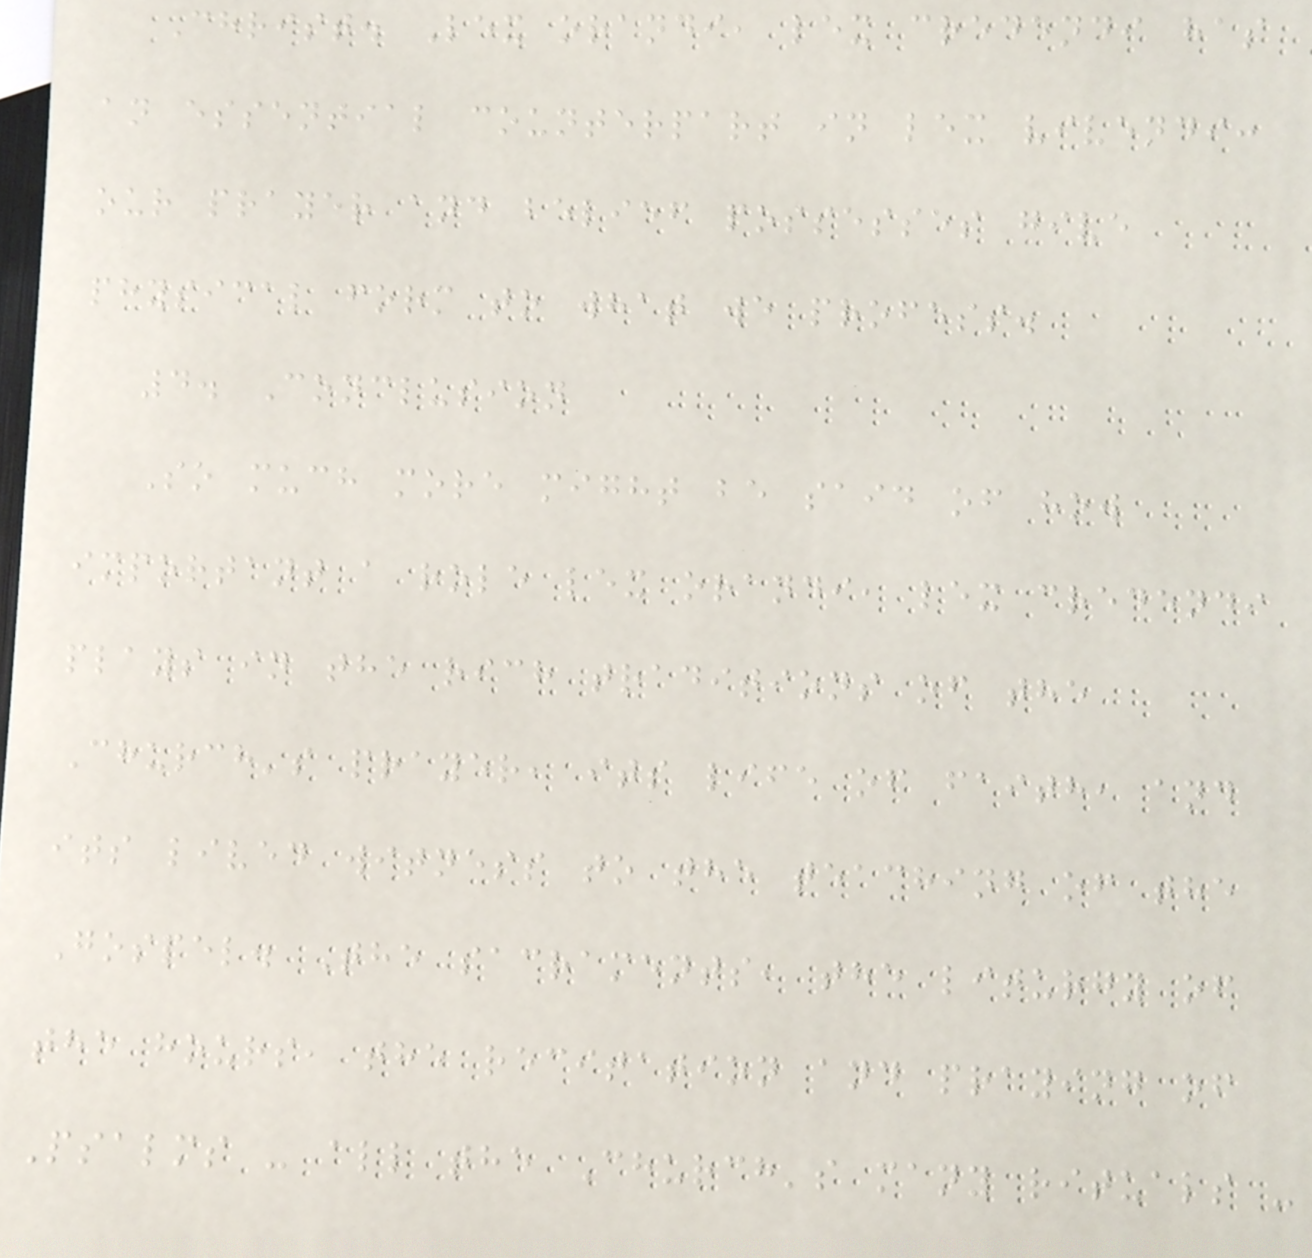Christ. Lex orandi, lex credendi has
an essential counterpart in lex vivendi:
our prayer and belief possesses give
physical form to what we profess.
4. Conclusion
So much more might be said of how
important a role lex orandi, lex credendi
plays in the rich traditions of the
Church's prayer, its life of faith, and
its lived witness to the teaching of the
Gospel. The sacraments, the liturgy of
the hours, the recitation and praying of
Psalms - all the Church's many rituals -
